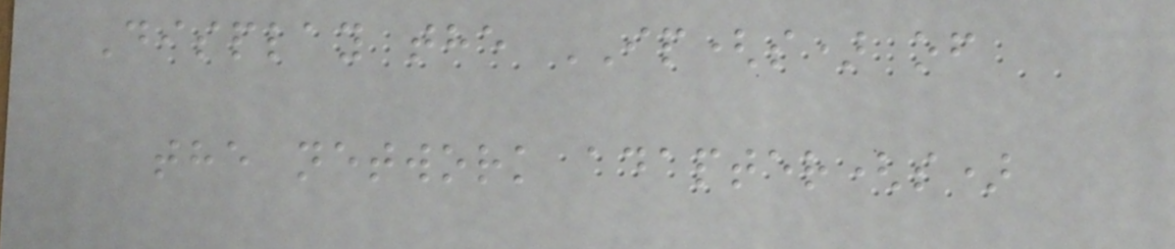Display the IP(s) of
the network adapter(s)
